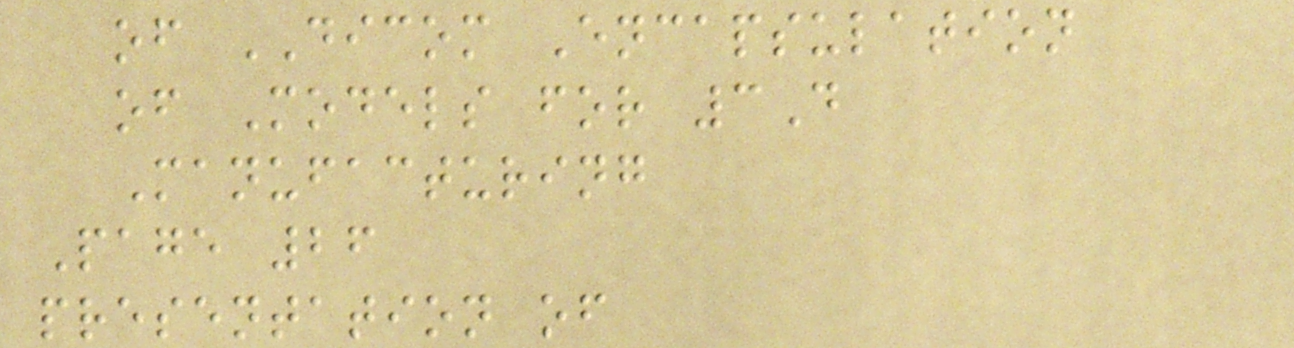of DICOM Encapsulation
of Models for 3D
Manufacturing
Page 26
presentation of
